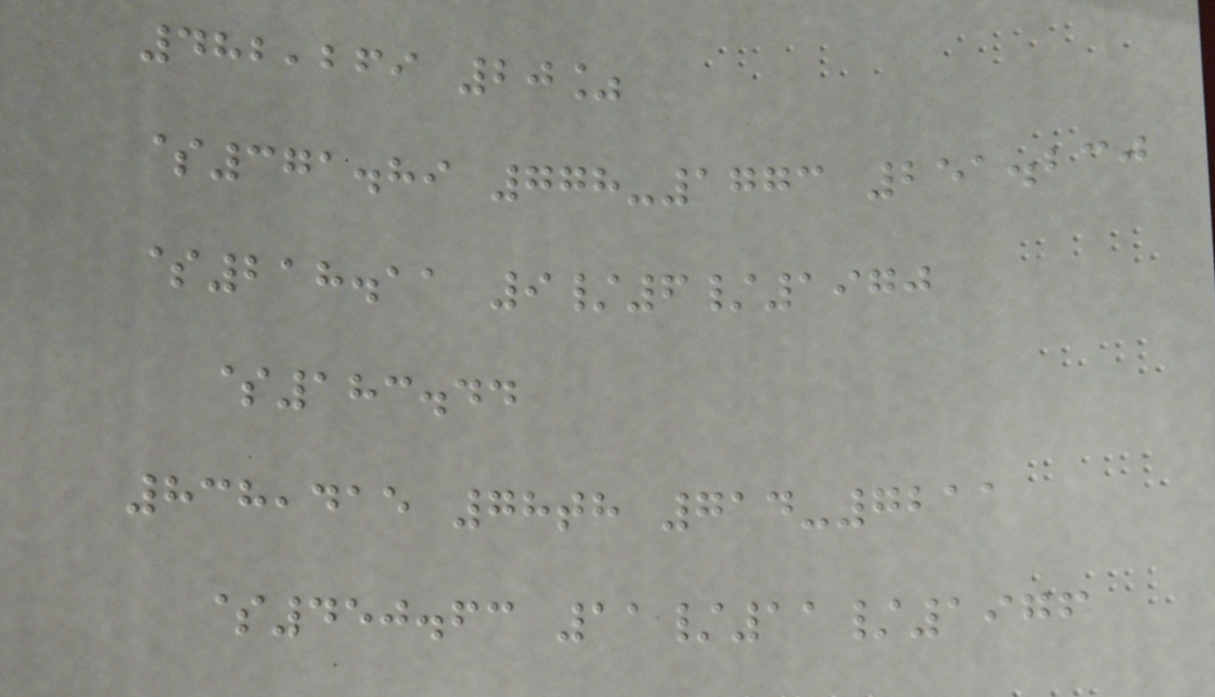482,269 20%
$371.89 778-1773 251.230
$218.11 9/6/1970
$183.44
838,415 78th 714-7211
$450.63 11/11/1976
